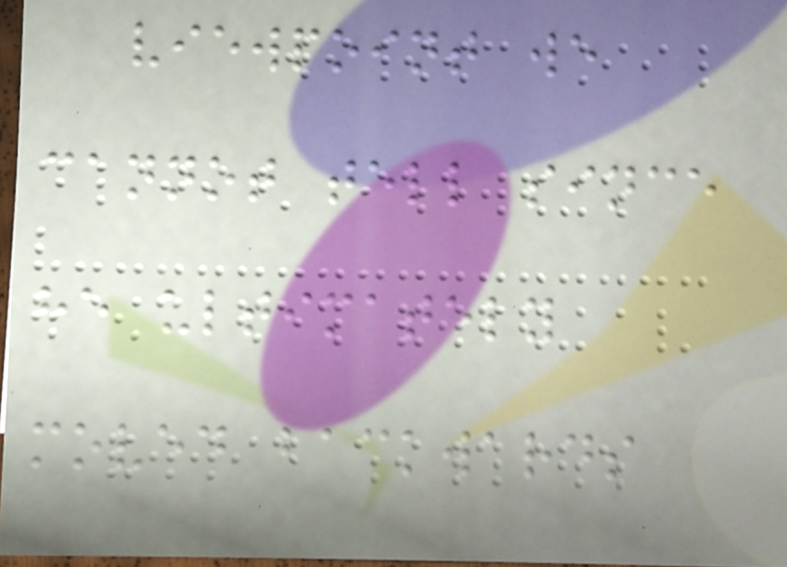viewpoint we
cannot tell since
he ultimately
moved backwards
